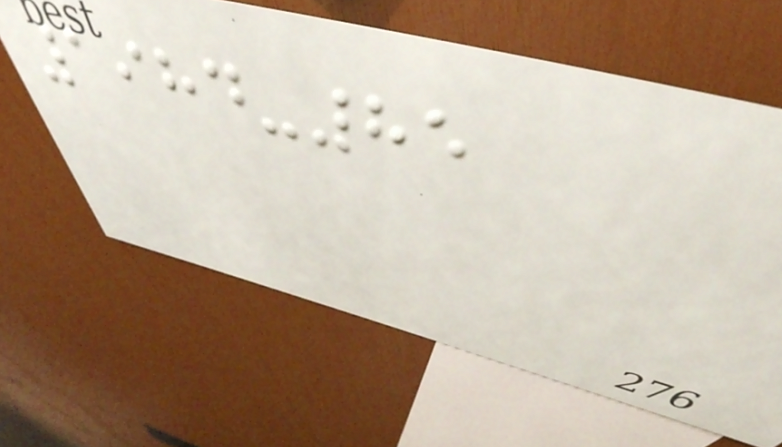1984-85
